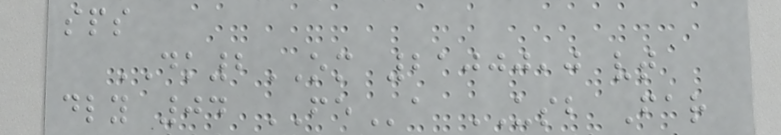sps
DK2OM 21000,0 vt
dly 04 FEa USB Far
